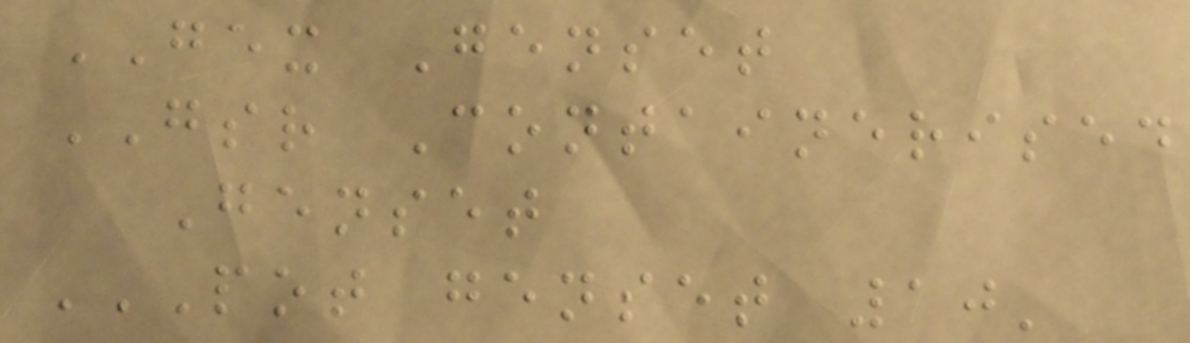GEX Genset
GSR Containerised
Genset
POT GENSET 10'
